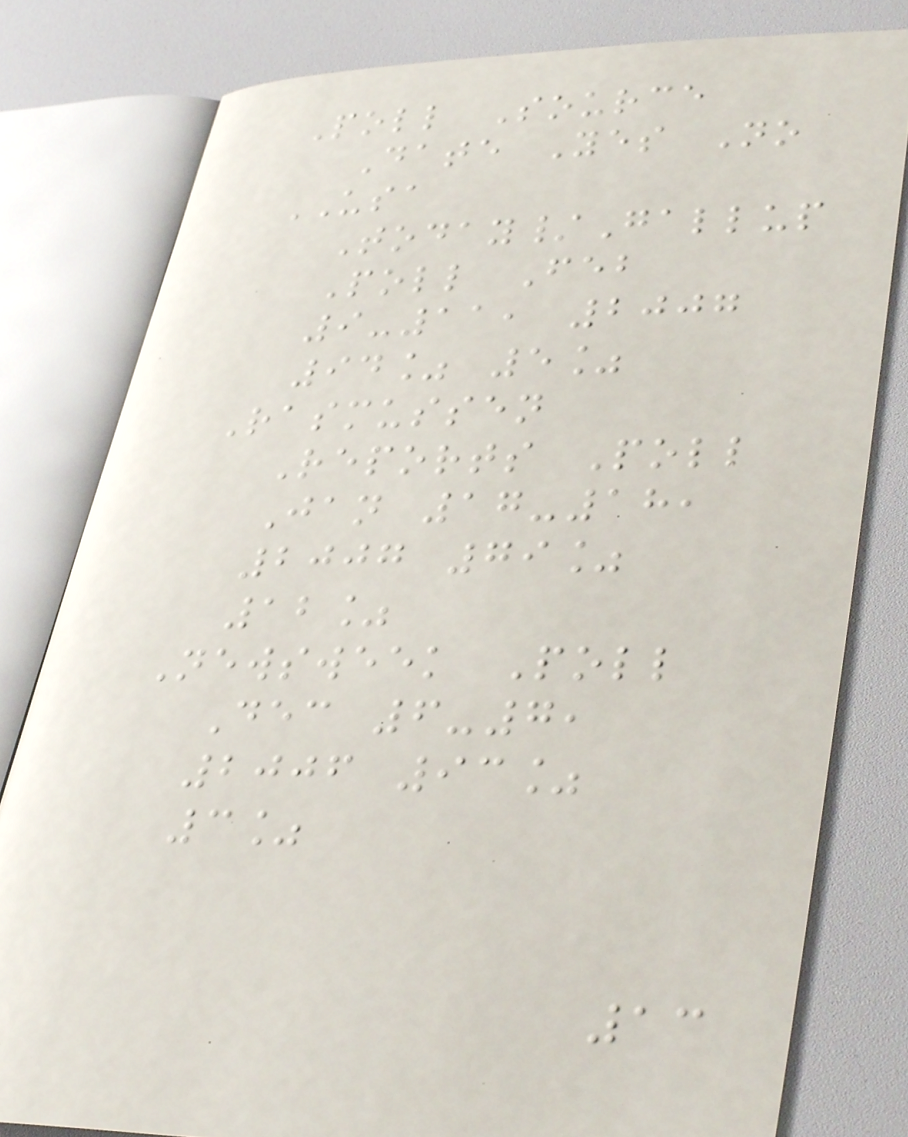Poll Source
Date Yes No
USA
Today/Gallup
Poll Feb
9-11, 2007
94% 5%
Rasmussen
Reports Poll
Jan 17-18,
2007 79%
12%
Newsweek Poll
Dec 6-7,
2006 93%
3%
13
